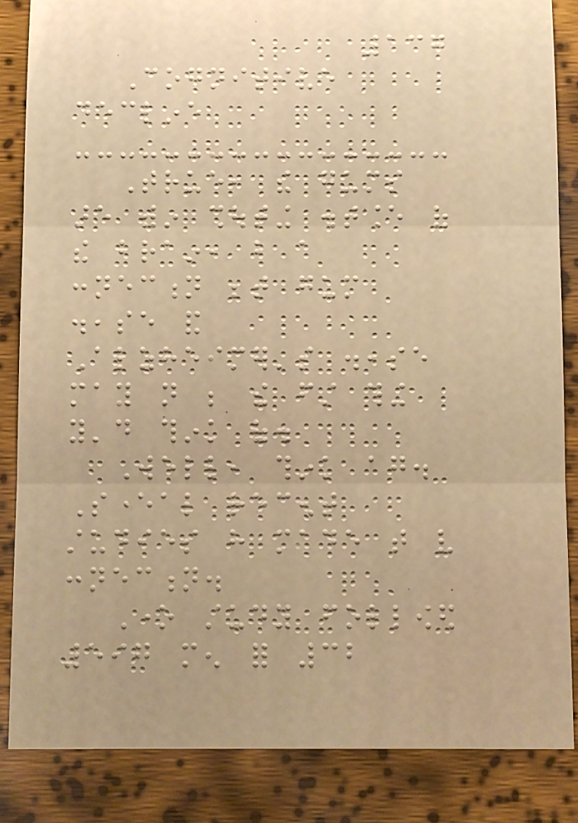137
Cognitive
decline
True, the gums
are within shouting distance of
the brain, but a
connection between gum
disease and
Alzheimer's disease
may not be the first thing
you'd think of.
Well, think again.
Several recent
studies have made that very
connection.
One study followed
597 men for 32
